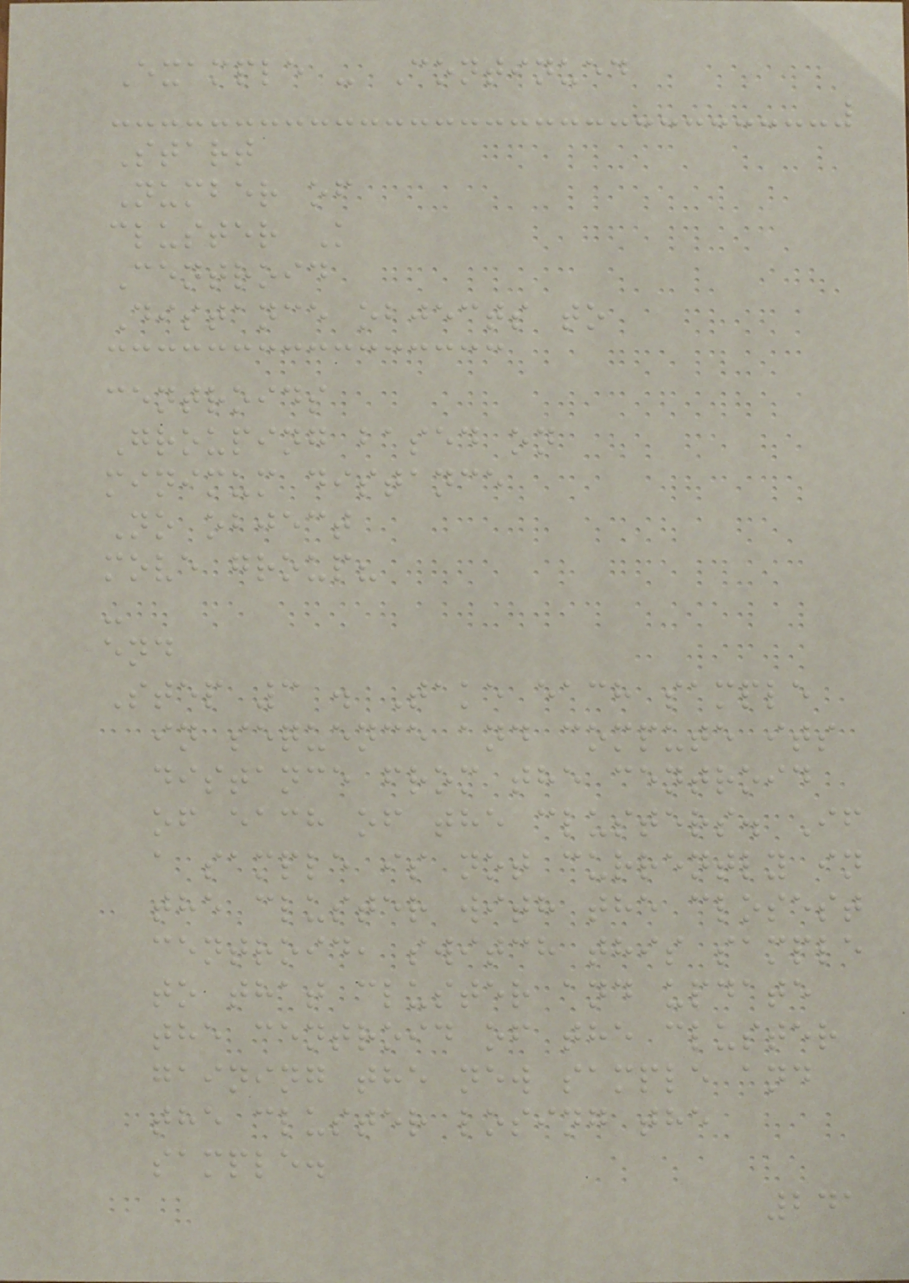Example - Continued
Start
Number of
cluster K
Centroid
Distance objects to
centroids
Grouping based on
minimum distance
No object
move group?
-
end
Step 3 . Take each sample
in sequence and compute its
distance from the centroid
of each of the clusters. If
a sample is not currently in
the cluster with the closest
centroid, switch this sample
to that cluster and update
the centroid of the cluster
gaining the new sample and
the cluster losing the
sample.
241
